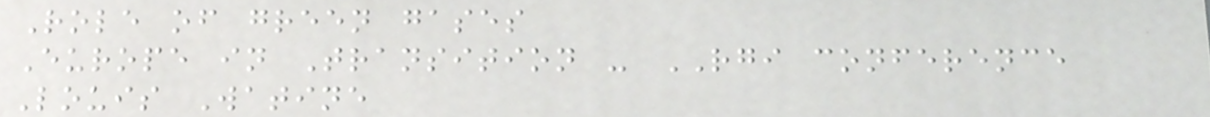Role of green gases
Europe in Transition - RGI conference
Louis Watine
